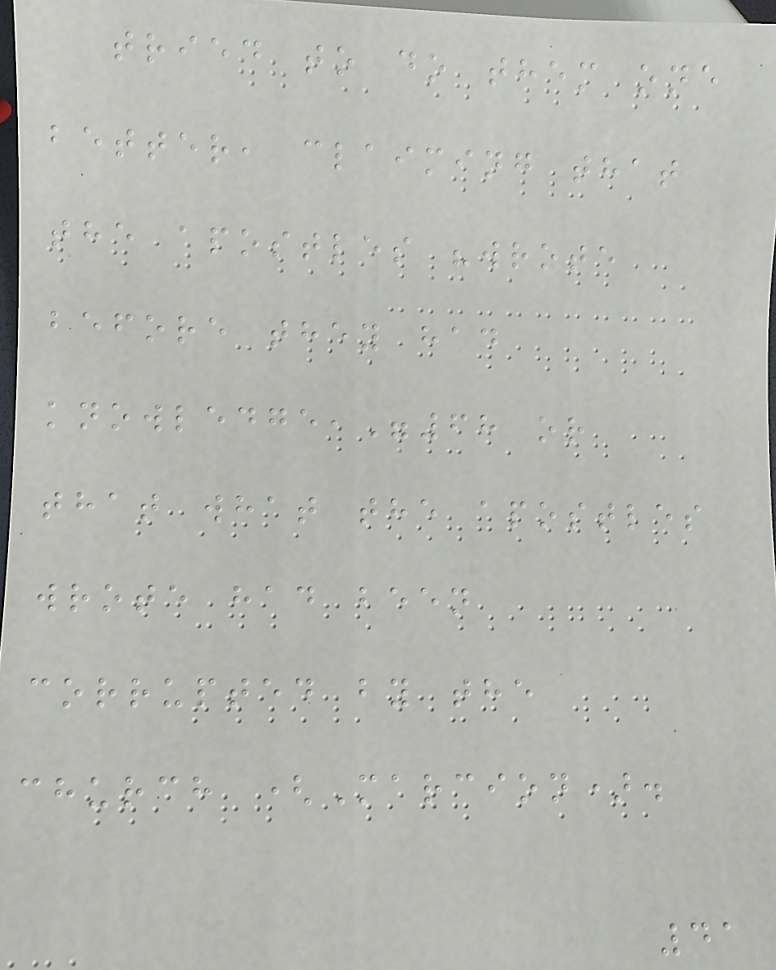tried to do them one
better, claiming that
the apostles "wrote
before they had
knowledge,"68 or
that what the apostles
wrote had been
corrupted by the
church (Marcion).
41
